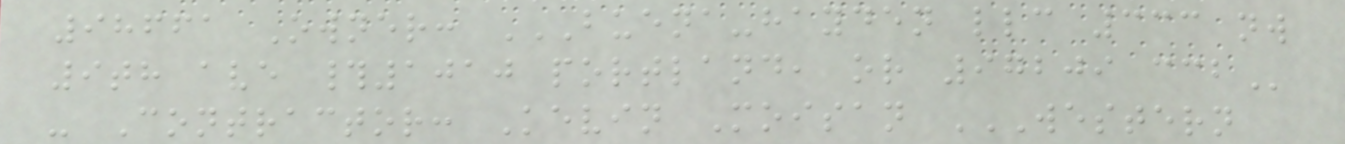98661 Owner: BUENA-HAYDEN LLC 333 NW
9TH AVE #1010 PORTLAND, OR 97209 CCB
- Contractor: Kevin Moisan WESTERN
